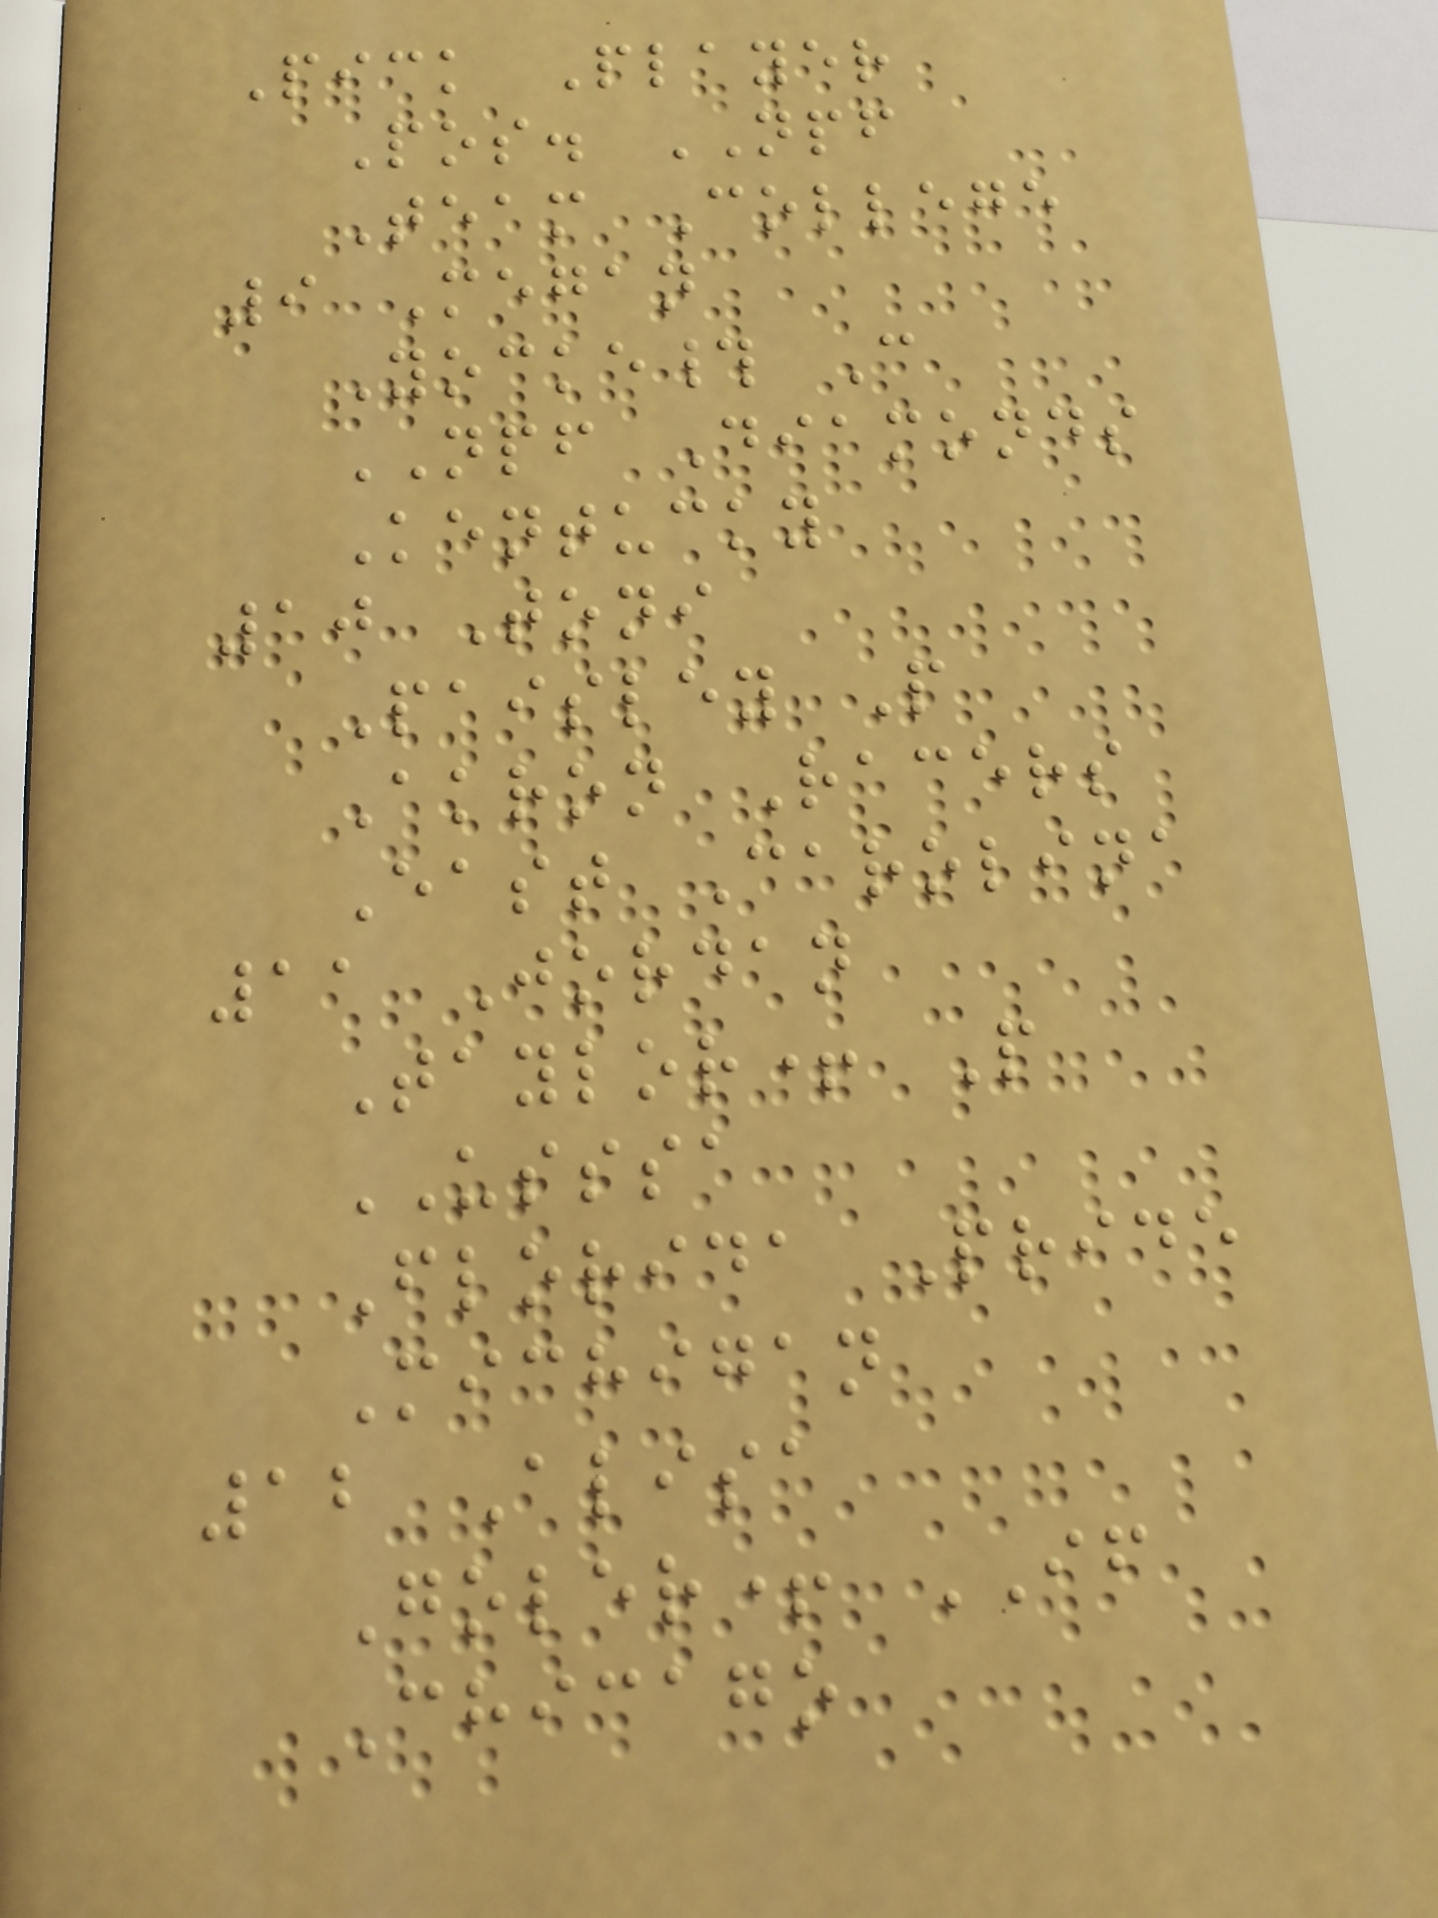Pick Player
Pos. NPF
Team College
9 Megan
Yocke# C
NPF Diamonds
Kentucky
10 Toni
Paisley P
Akron Racers
East Carolina
11 Jordan
Taylor+ P
USSSA
Florida Pride
Michigan
12 Alisa
Goler+ IF
Chicago
